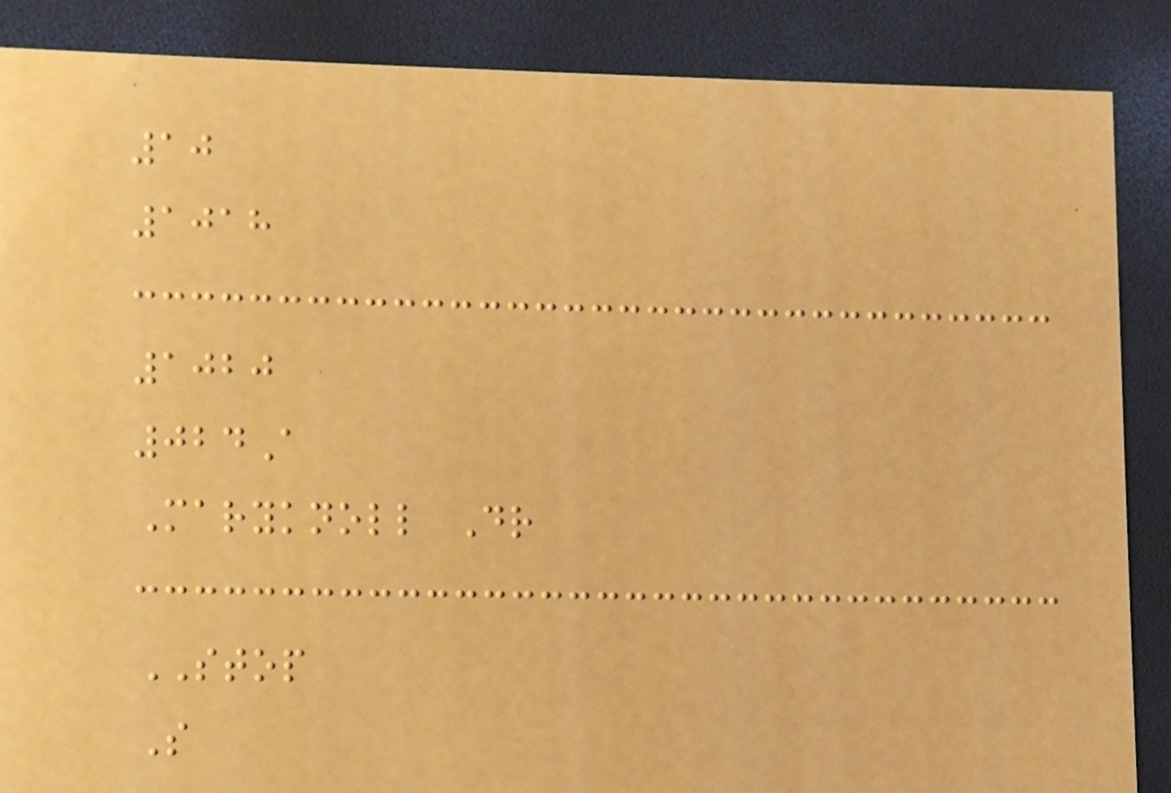10
1018
1020
024A
Maryknoll Dr
STOP
S
